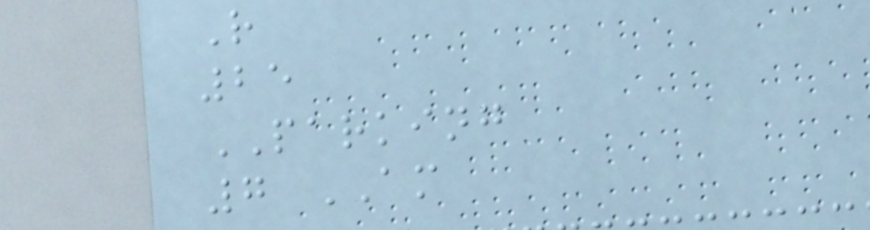R
25
PARKING
7 AM
